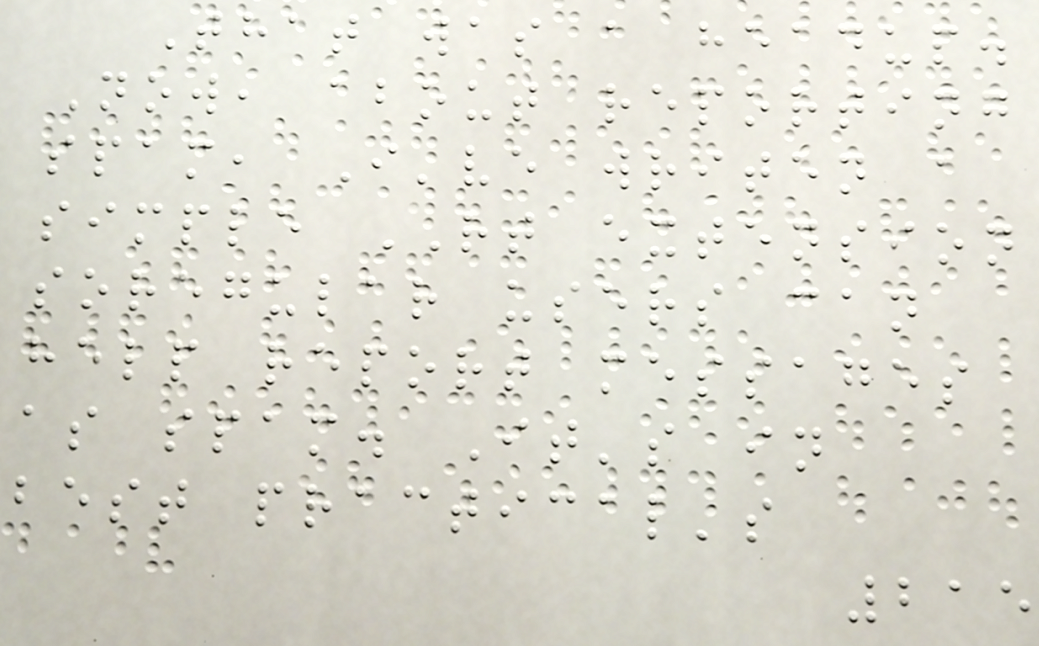That was a headup.
Now, about reporting
spam, I've writen a
simple RT extension
soregular users can
help report messages
as spam. It's in
best practical's
215
